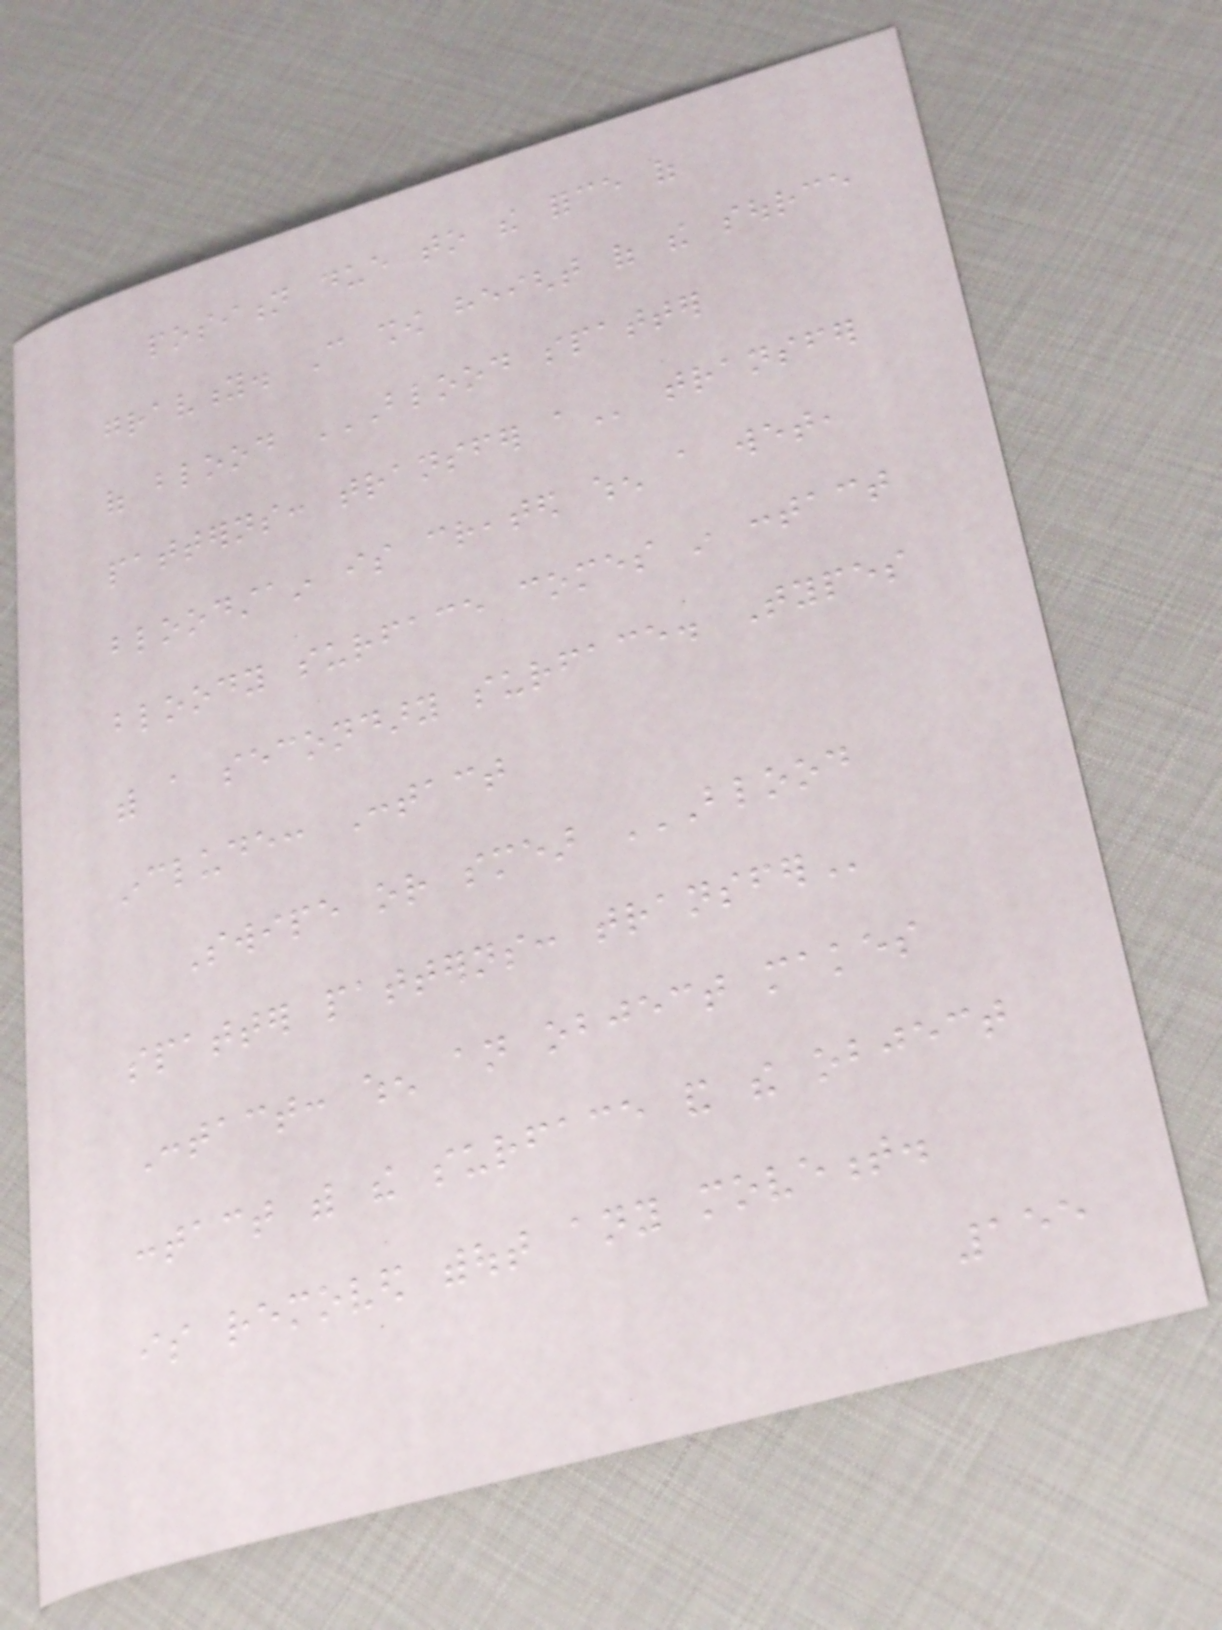position due to the force of
gravity. Can show height of the source
of blood BLOOD SPATTER
PATTERNS: TRANSFER A transfer
bloodstain is created when a wet,
bloody surface comes in contact
with a secondary surface. Types
include: Contact
Swipe or smear BLOOD
SPATTER PATTERNS: TRANSFER
Contact: when an object makes
contact with the surface and the object
is removed without any movement.
155
